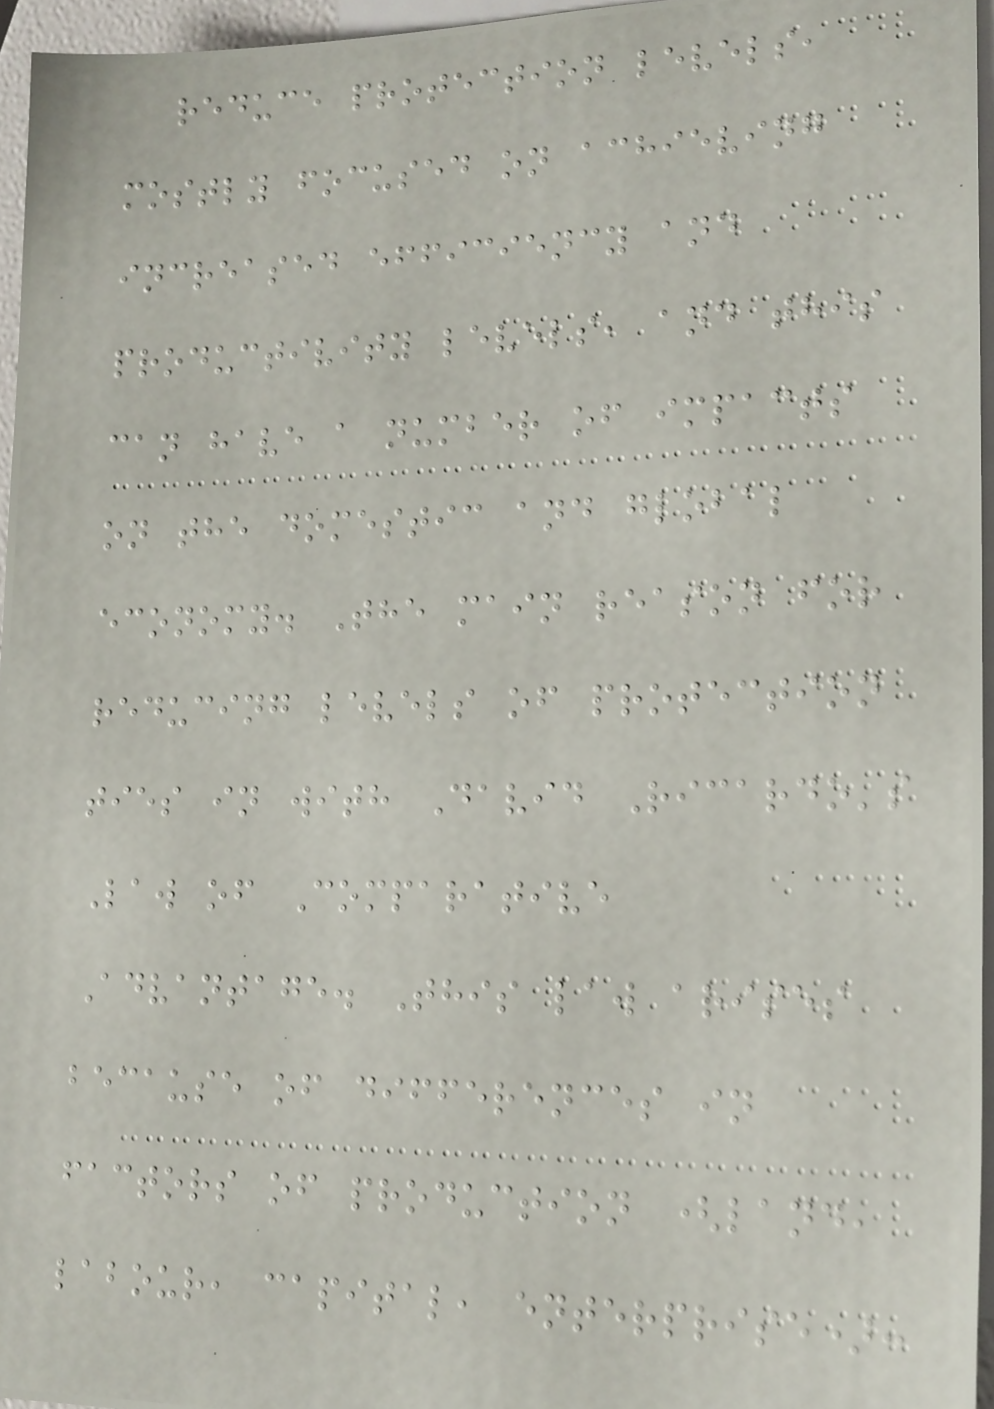reduce protection levels,
mostly focused on achieving
increased efficiency and
productivity levels, and this
can have a number of impacts
on the domestic and global
economy. The main reason for
reducing levels of protection
ties in with David Ricardo's
Law of Comparative
Advantage. This law arises
because of differences in
factors of production (land,
labour, capital, enterprise):
